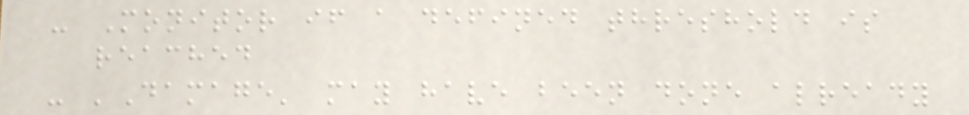- Monitor if a defined threshold is
reached
- 'Damage' may have been done already
